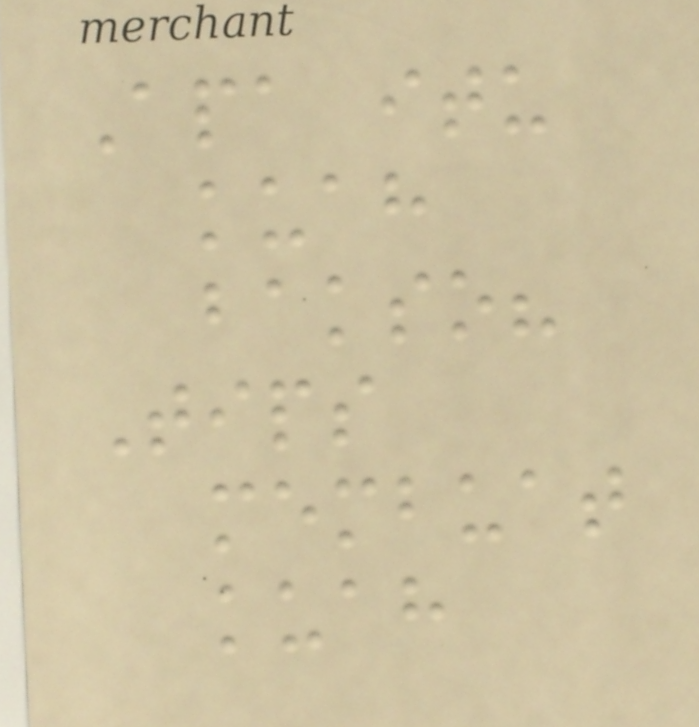Apa itu
kuah
bakso?
Tips
membuat
kuah
